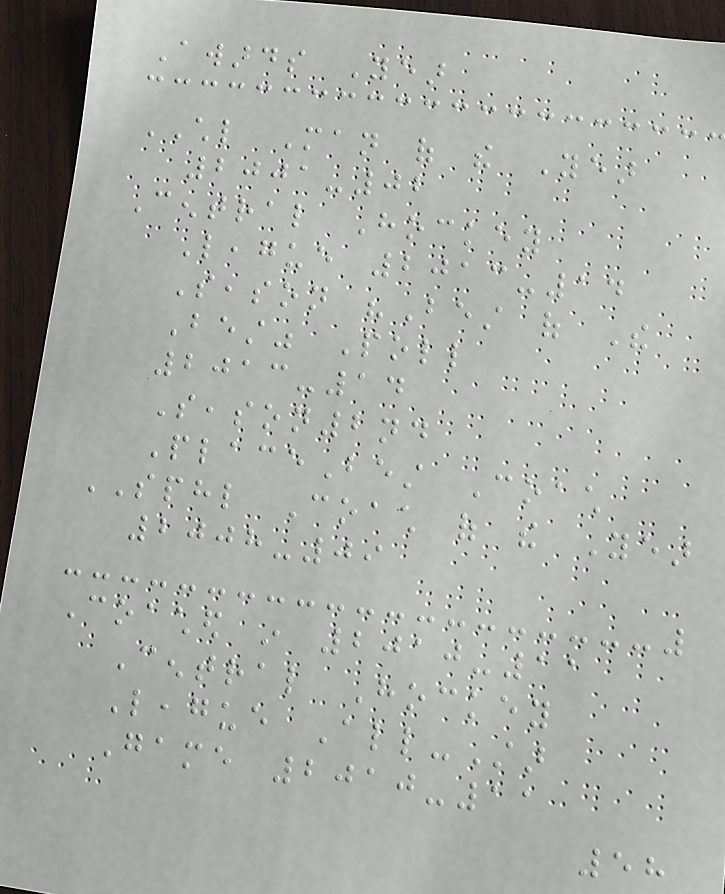Awards Year
CHL Man of the Year
2001-02
Central Hockey
League 2013-14
Season "Best of The
Best" Poll
2013-14
Season2nd
PlaceBest Coach
SPHL Coach of the Year
2008-09
Coached in 2010-11
Central Hockey
League All-Star
Game 2010-11
58
